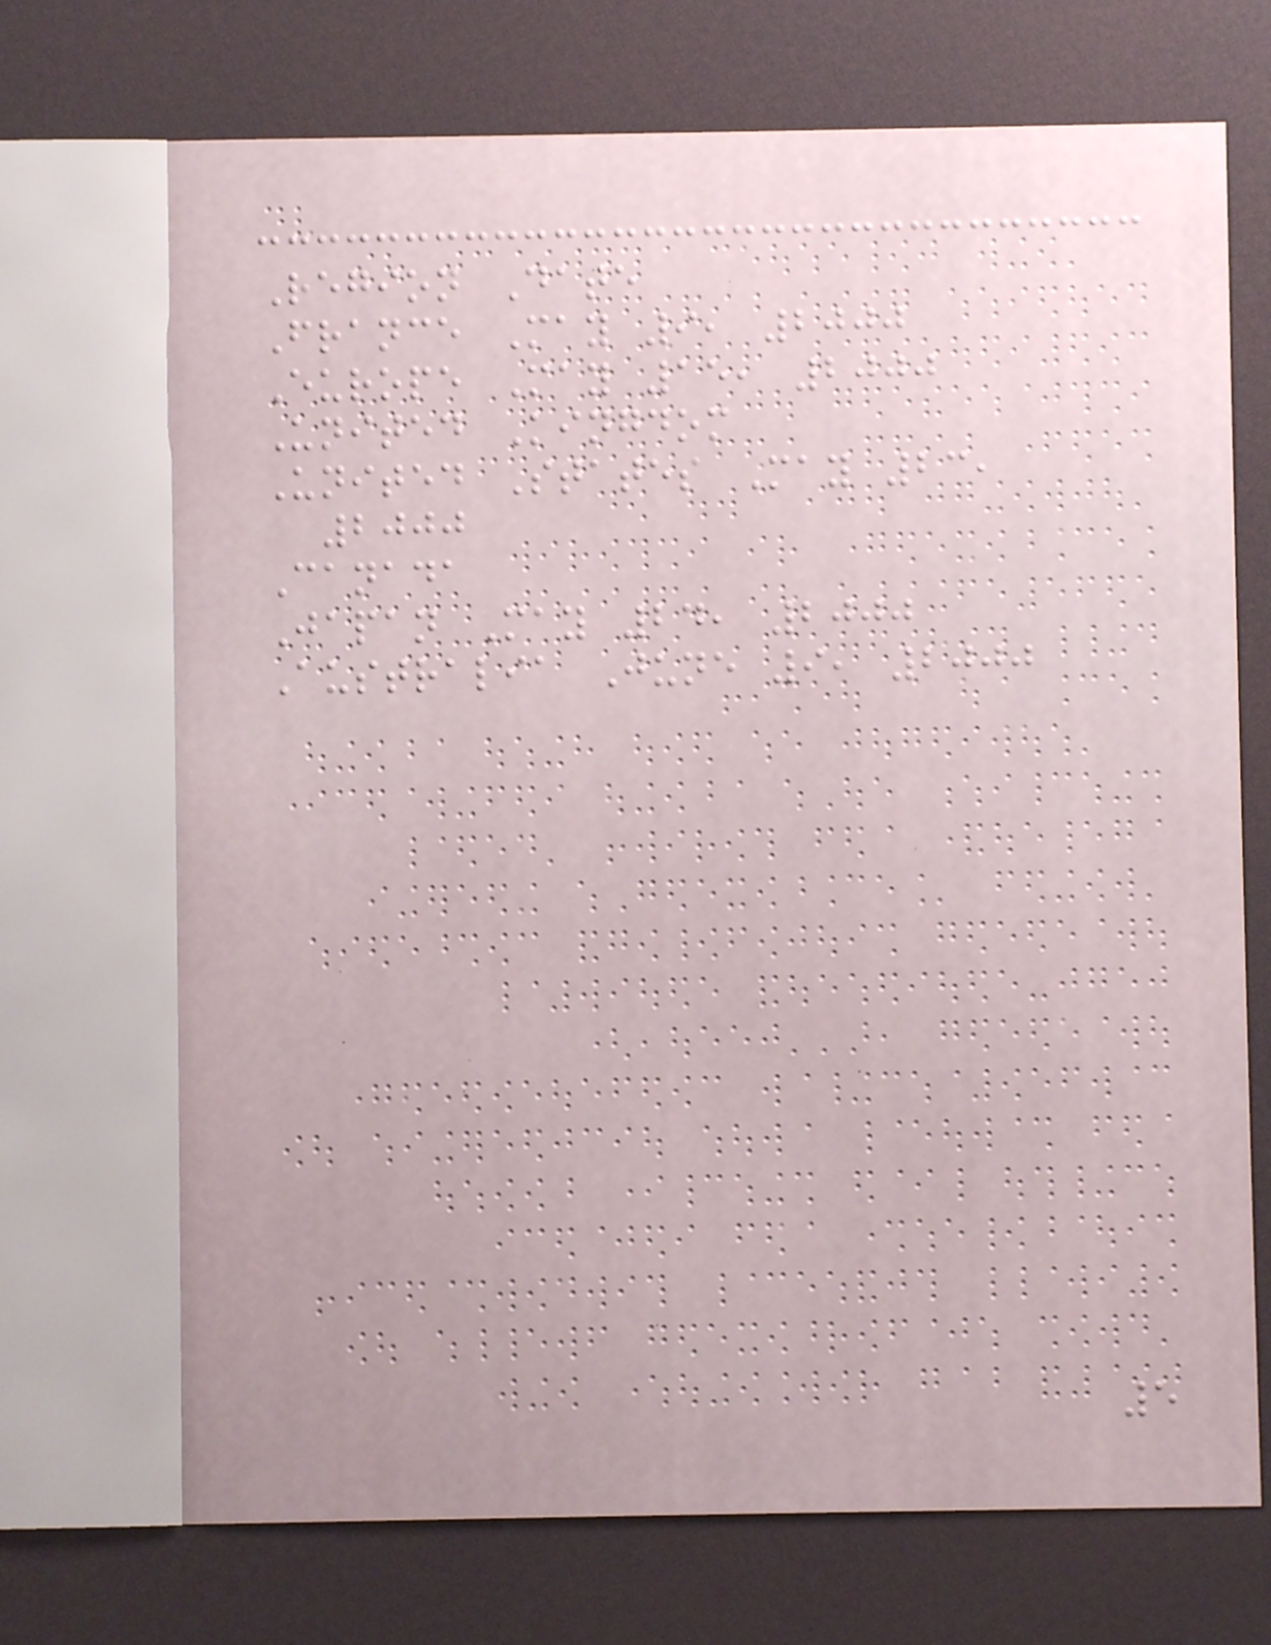Region Date
France May 9, 2000
Europe May 15, 2000
United Kingdom
United States May 23,
2000
Canada
Japan May 24, 2000
Australia June 9, 2000
5
